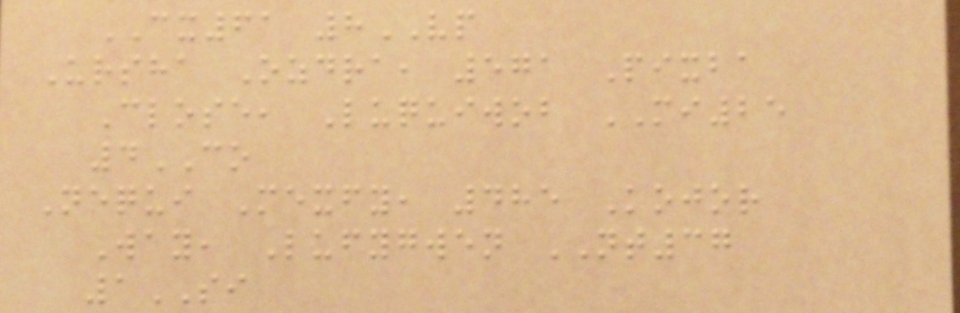CX61 8VP
Ursha Ozdra, 571 Pixba
Close, Luquiwob MI25
4CO
Nequi Mexfy, 485 Kojor
Way, Lufygwen NT37
1SI
